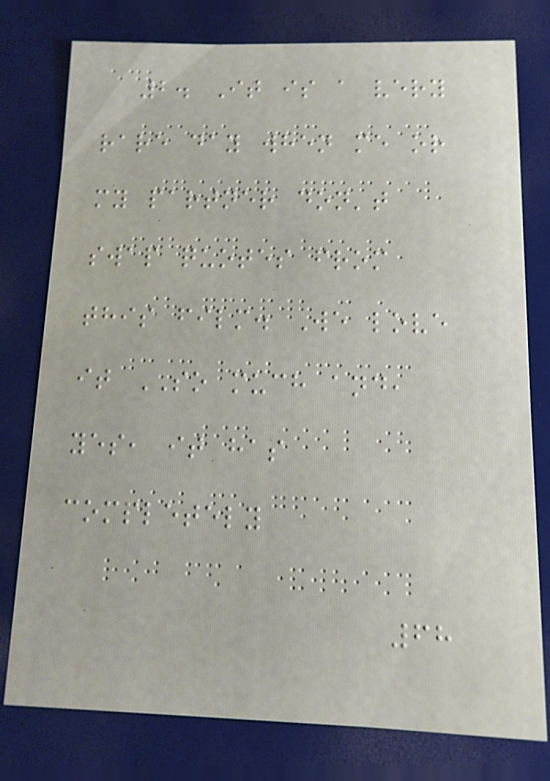2. It is a very
rare day when me or
my partner don't
swap quotes from
this film. We love
it SO much and,
yes, it has
completely
68
